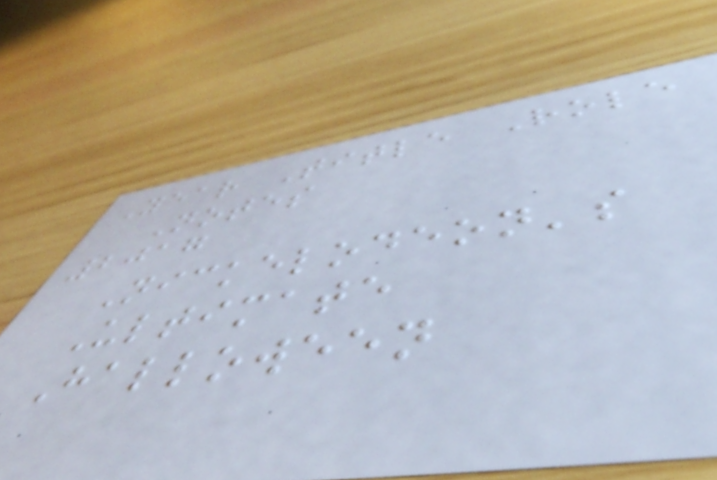Year Title Role
Notes
2017
Nickelodeon's
Ultimate
Halloween
